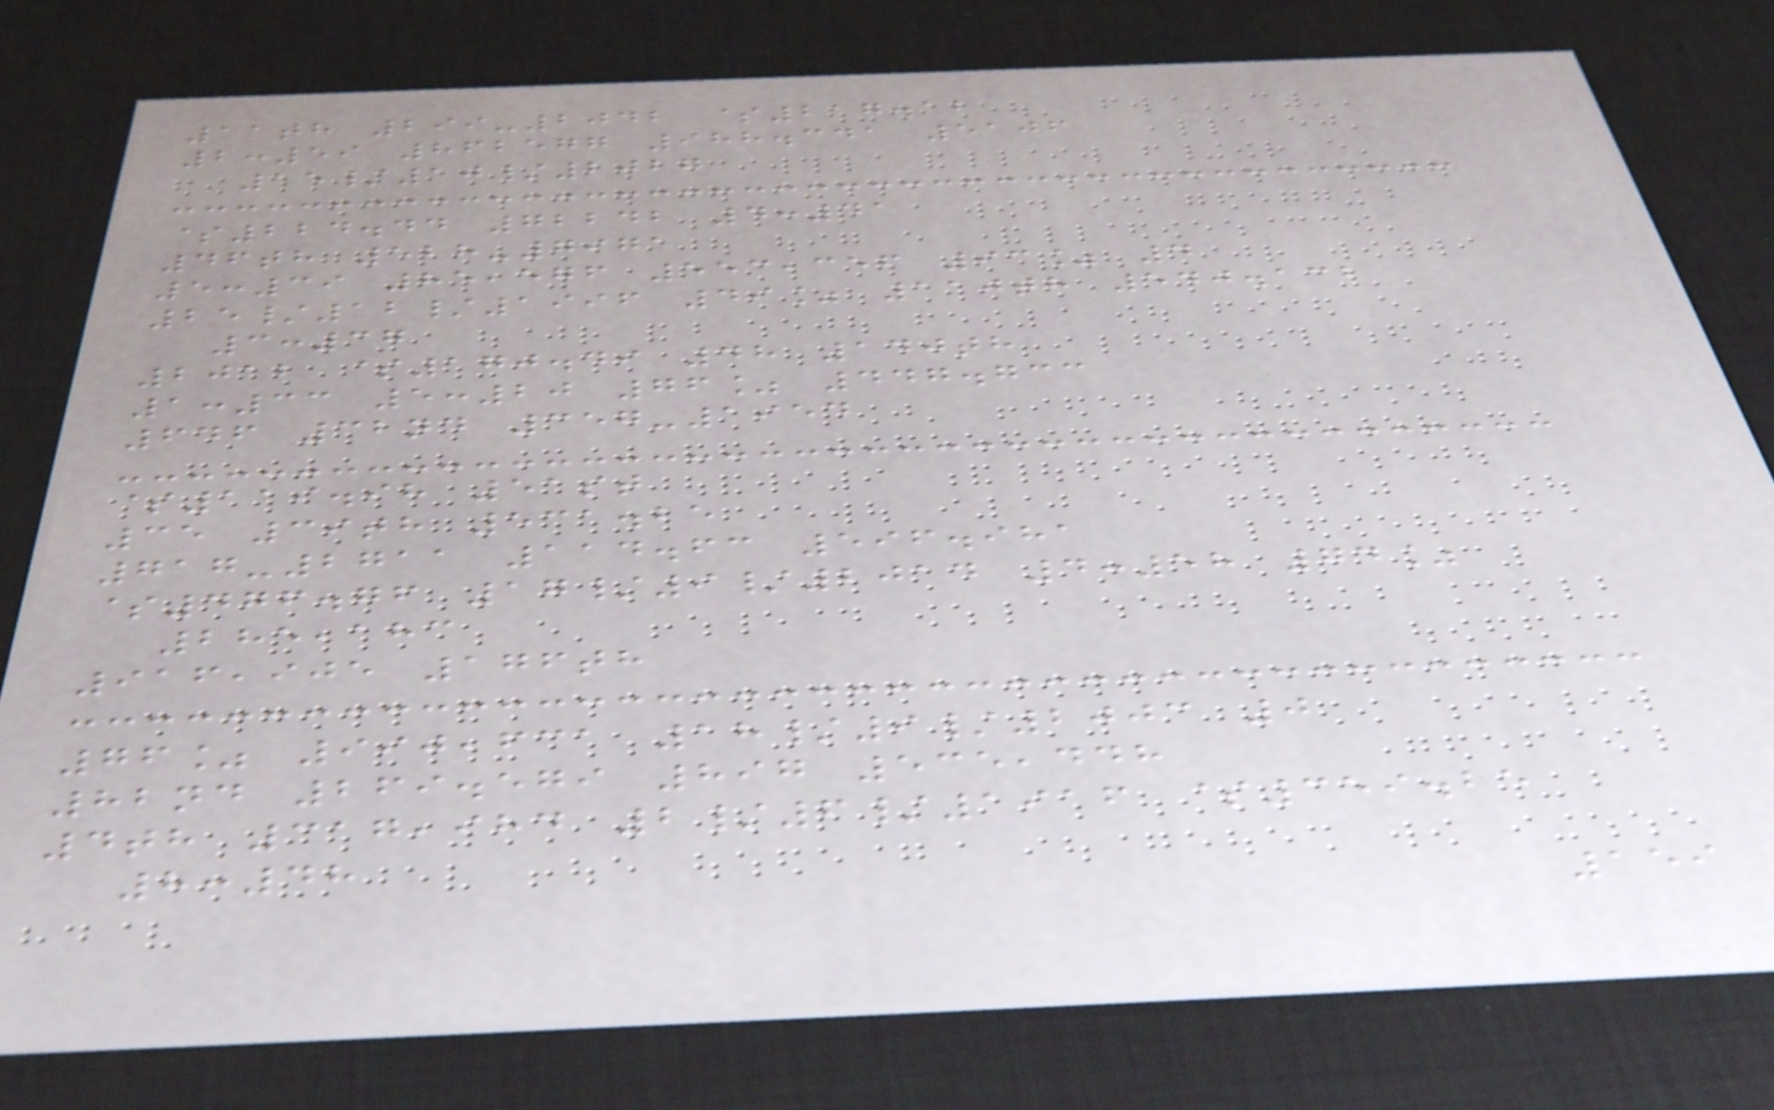11th 299-2042 $217.12
2:59 862577 988.341 5106
15/10/2027
$224.44 72242 4:41
46th 528-7971
5:39 85,576 553,356 93% 4
25/12/1996 49% 110th 540.132
3:37
2012 $170.49 48 140th
1:33 5:20 76% 447.733
646 32nd 357-1954
$119.98 51st
35 39th 531.25
717-2711 114.63 596.981
$476.76 17/9/2014 4:58 74%
285,183
916,905 176th
76% 990,631 18/9/2003 0
82nd 269.579 897 535,448
4th 317,984 2/6/1916 $359.25
8:48
159
